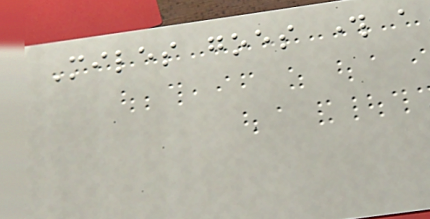Miles goes through a
